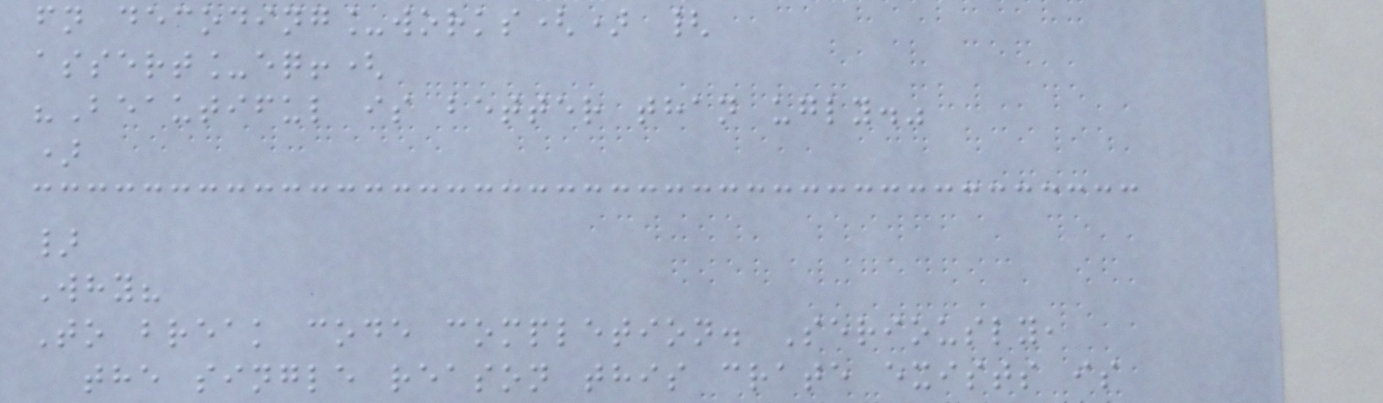fn decoding_works() {
assert_eq!(
"Beautiful is better than ugly."
)
}
Why?
To break code completion. Seriously,
the single reason this crate exists is
